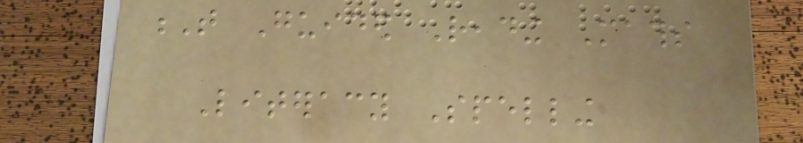T Guided Reading Maths
Literacy Spelling
